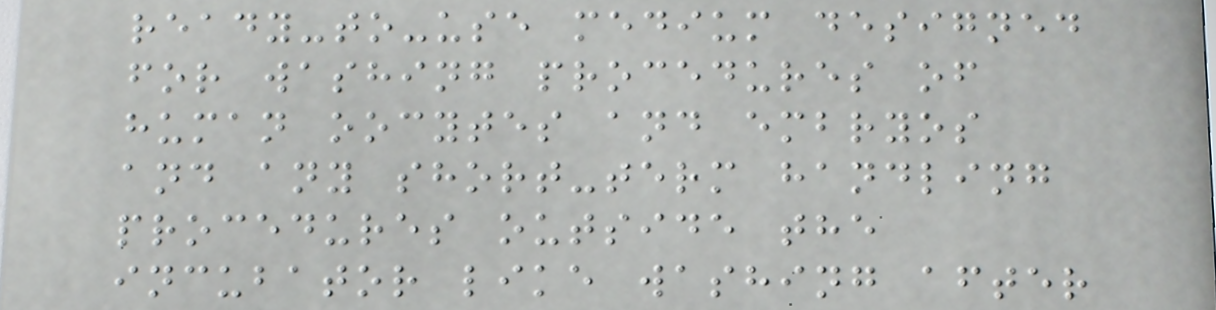ready-to-use medium designed
for washing procedures of
human oocytes and embryos
and any short-term handling
procedures outside the
incubator like washing after
